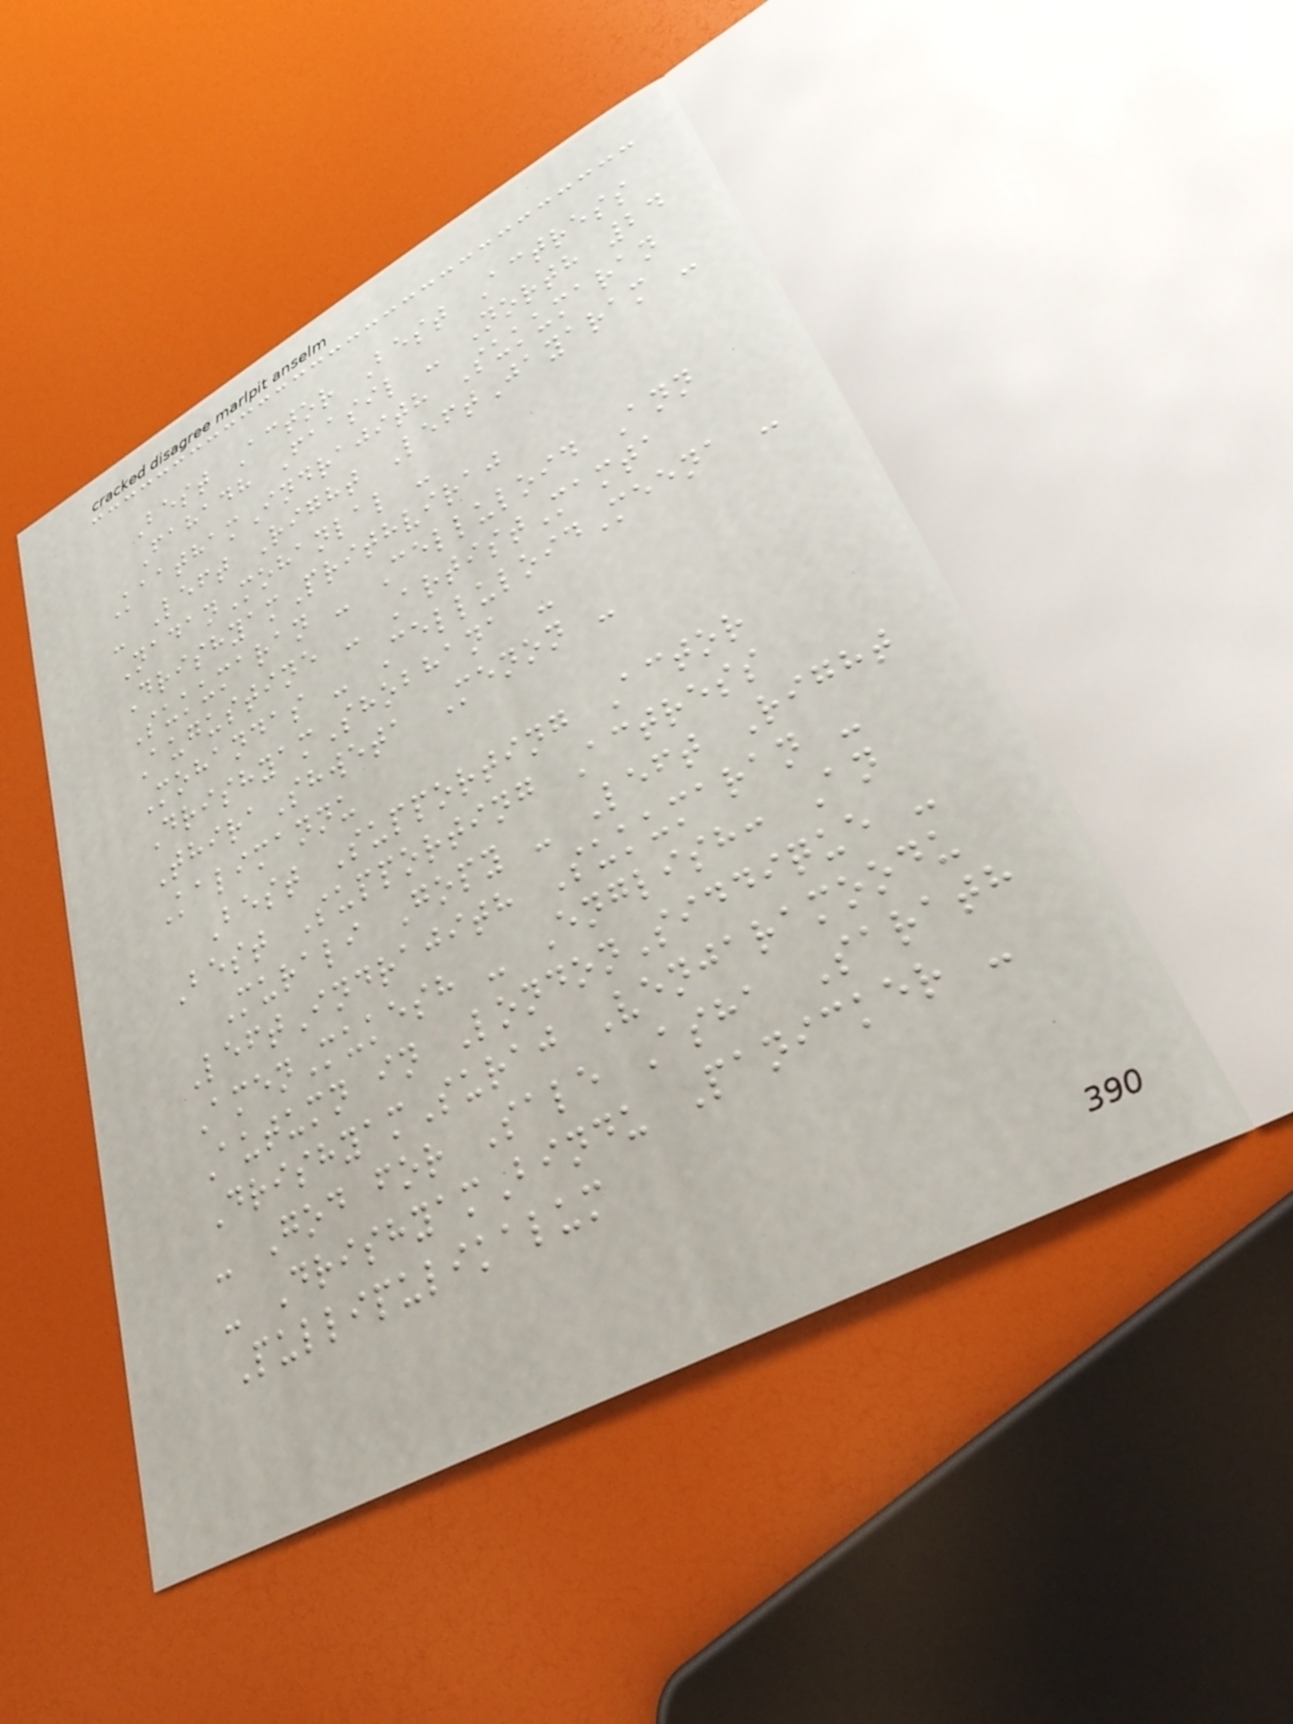Best Actor Best Actress
Fahadh Faasil - North 24
KaathamIndrajith Sukumaran
- Left Right LeftJayaram -
NadanMohanlal -
DrishyamPrithviraj
Sukumaran - Celluloid Ann
Augustine - ArtistMamta
Mohandas - CelluloidMeena -
DrishyamShobhana -
ThiraShweta Menon -
Kalimannu
Best Supporting Actor
Best Supporting Actress
Murali Gopy - Left Right
LeftIndrajith Sukumaran -
AmenMukesh - English: An
Autumn in LondonSiddique -
DrishyamSuraj Venjaramoodu
- God for Sale Asha Sarath
- DrishyamBindu Panicker -
Pullipulikalum
